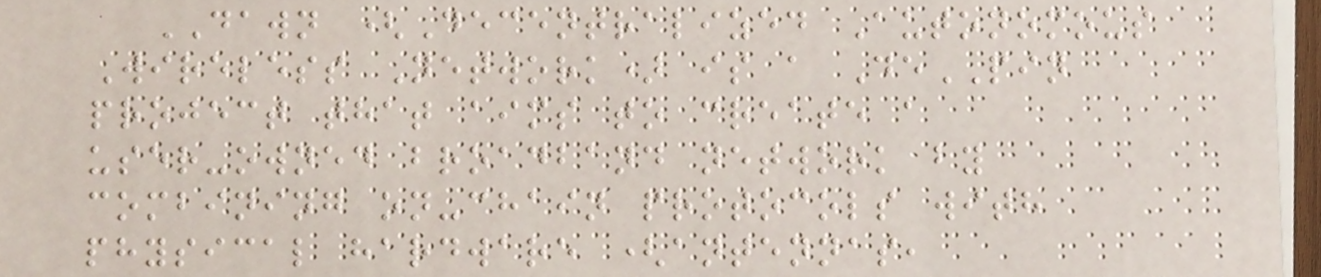DAWN (Decentralized Autonomous
Wireless Network) is a DePIN
project that aims to create a
user-owned broadband network by
combining on-chain protocols with
physical hardware (antennas,
